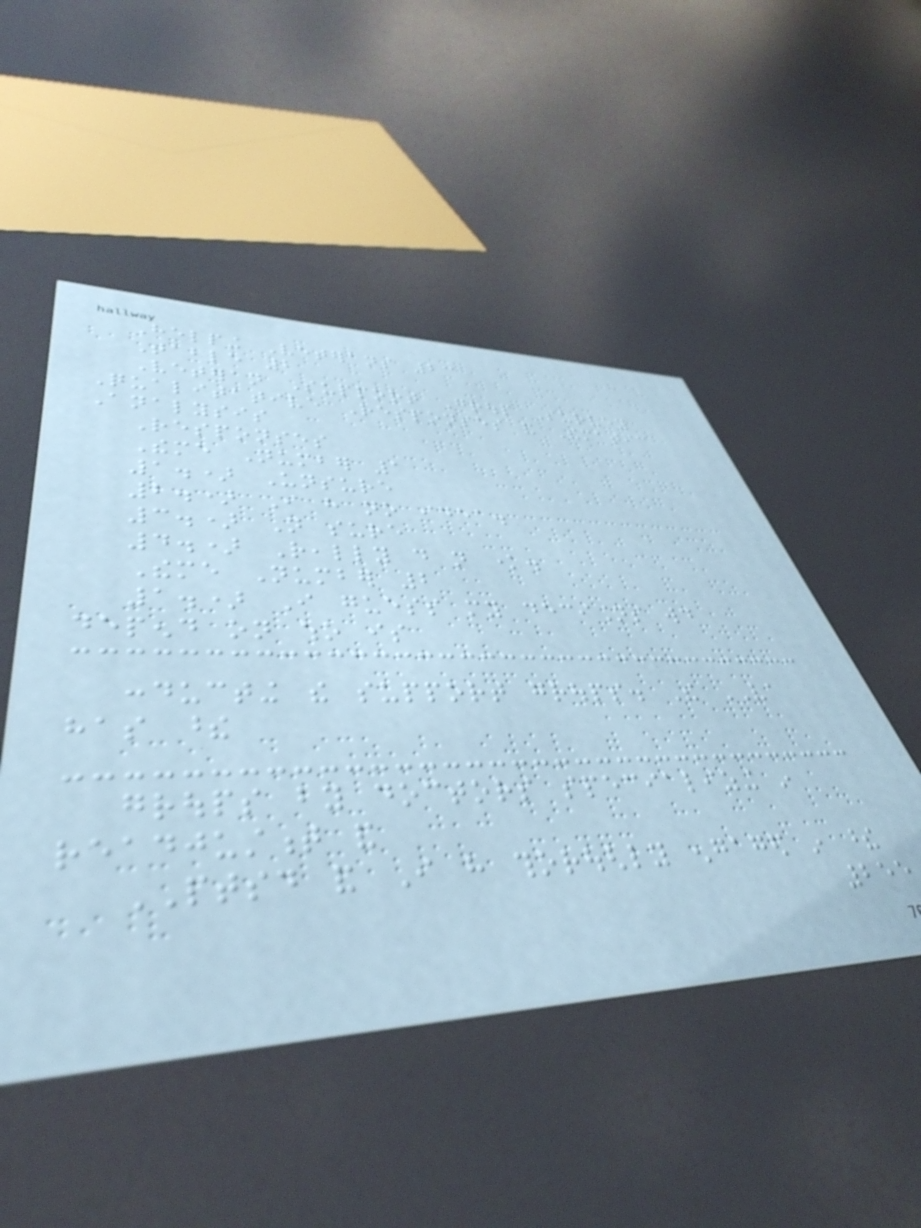Helping Veterans 23
Table 2
Veteran Support Group Survey
Qualitative Responses and Thematic
Analysis
Responses
Theme Number 1
1.) Unsure
2.) I have no idea.
3.) Not sure
4.) Really do not know.
Theme Number 2
1.) I guess my decisions would
depend on who is
conducting the support groups. The VA
has these
groups by doctors specializing in
readjustment and
PTSD and I have thoroughly engaged in these
255
